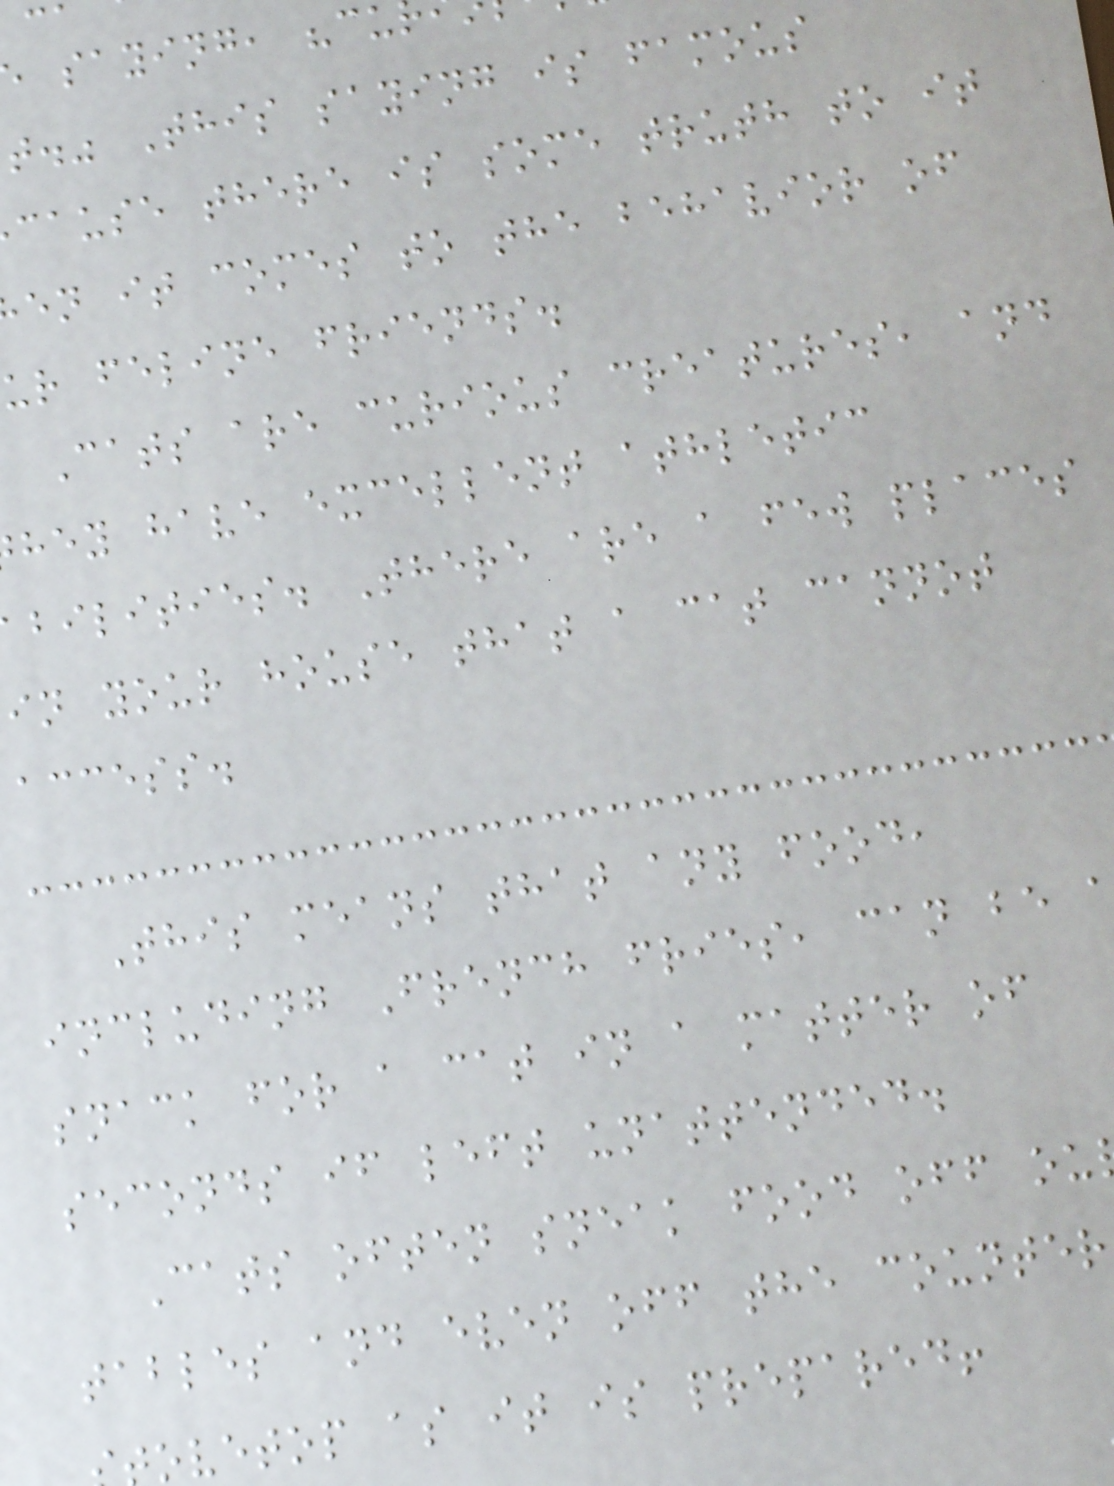saying, "cu
t." This saying is famous
cause there is some truth to it
en it comes to the behavior of
ur feline friends.
Cats are curious creatures, and
hey have excellent athletic
bilities. There are a few places
in your house that a cat cannot
access.
This means that any food,
including French fries, can be
snack for a cat in a matter of
seconds if left unattended.
Cats often sneak food off ou
tables and even off the counter
ovetop as it is prepared!
